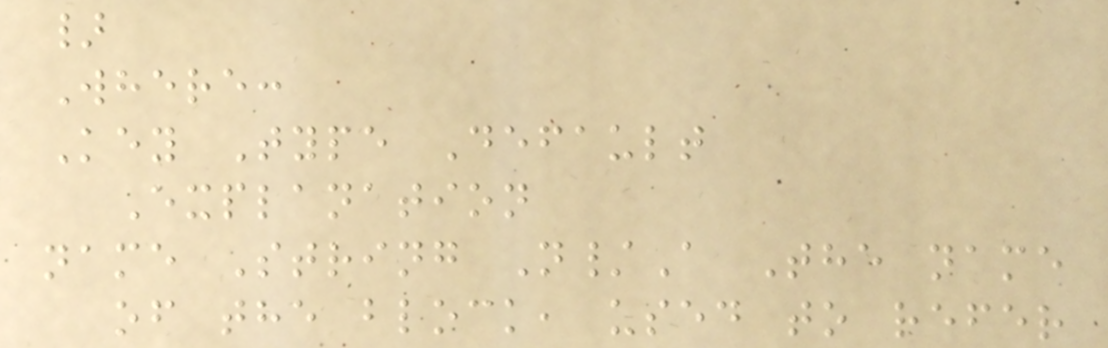}
Where:
Key Type Default
Explanation
name String N/A The name
of the block, used to refer
